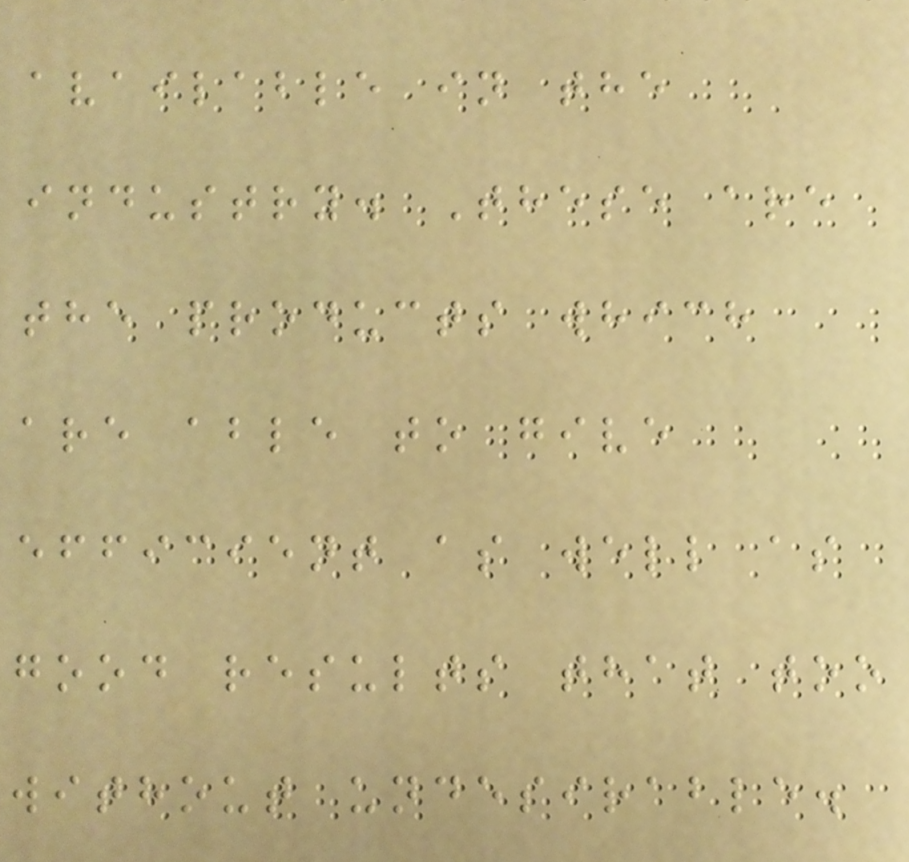available in the
industry. These are
the products which
are able to give
efficient as well as
good results that too
without undesirable.
